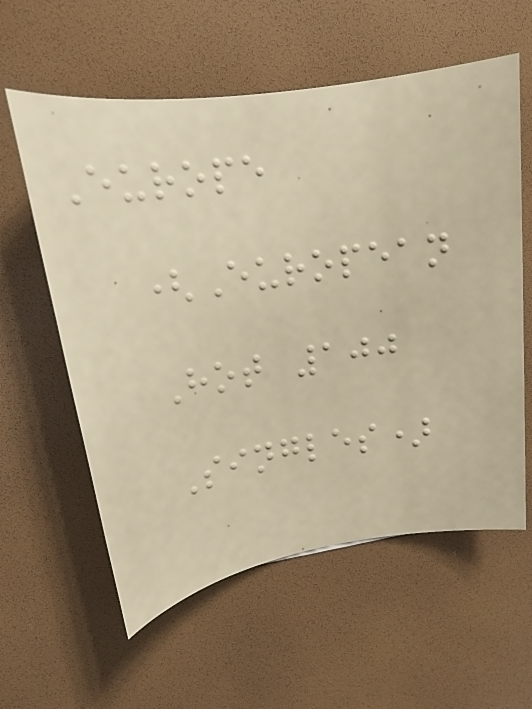Europe
(European
Hot 100
Singles)
